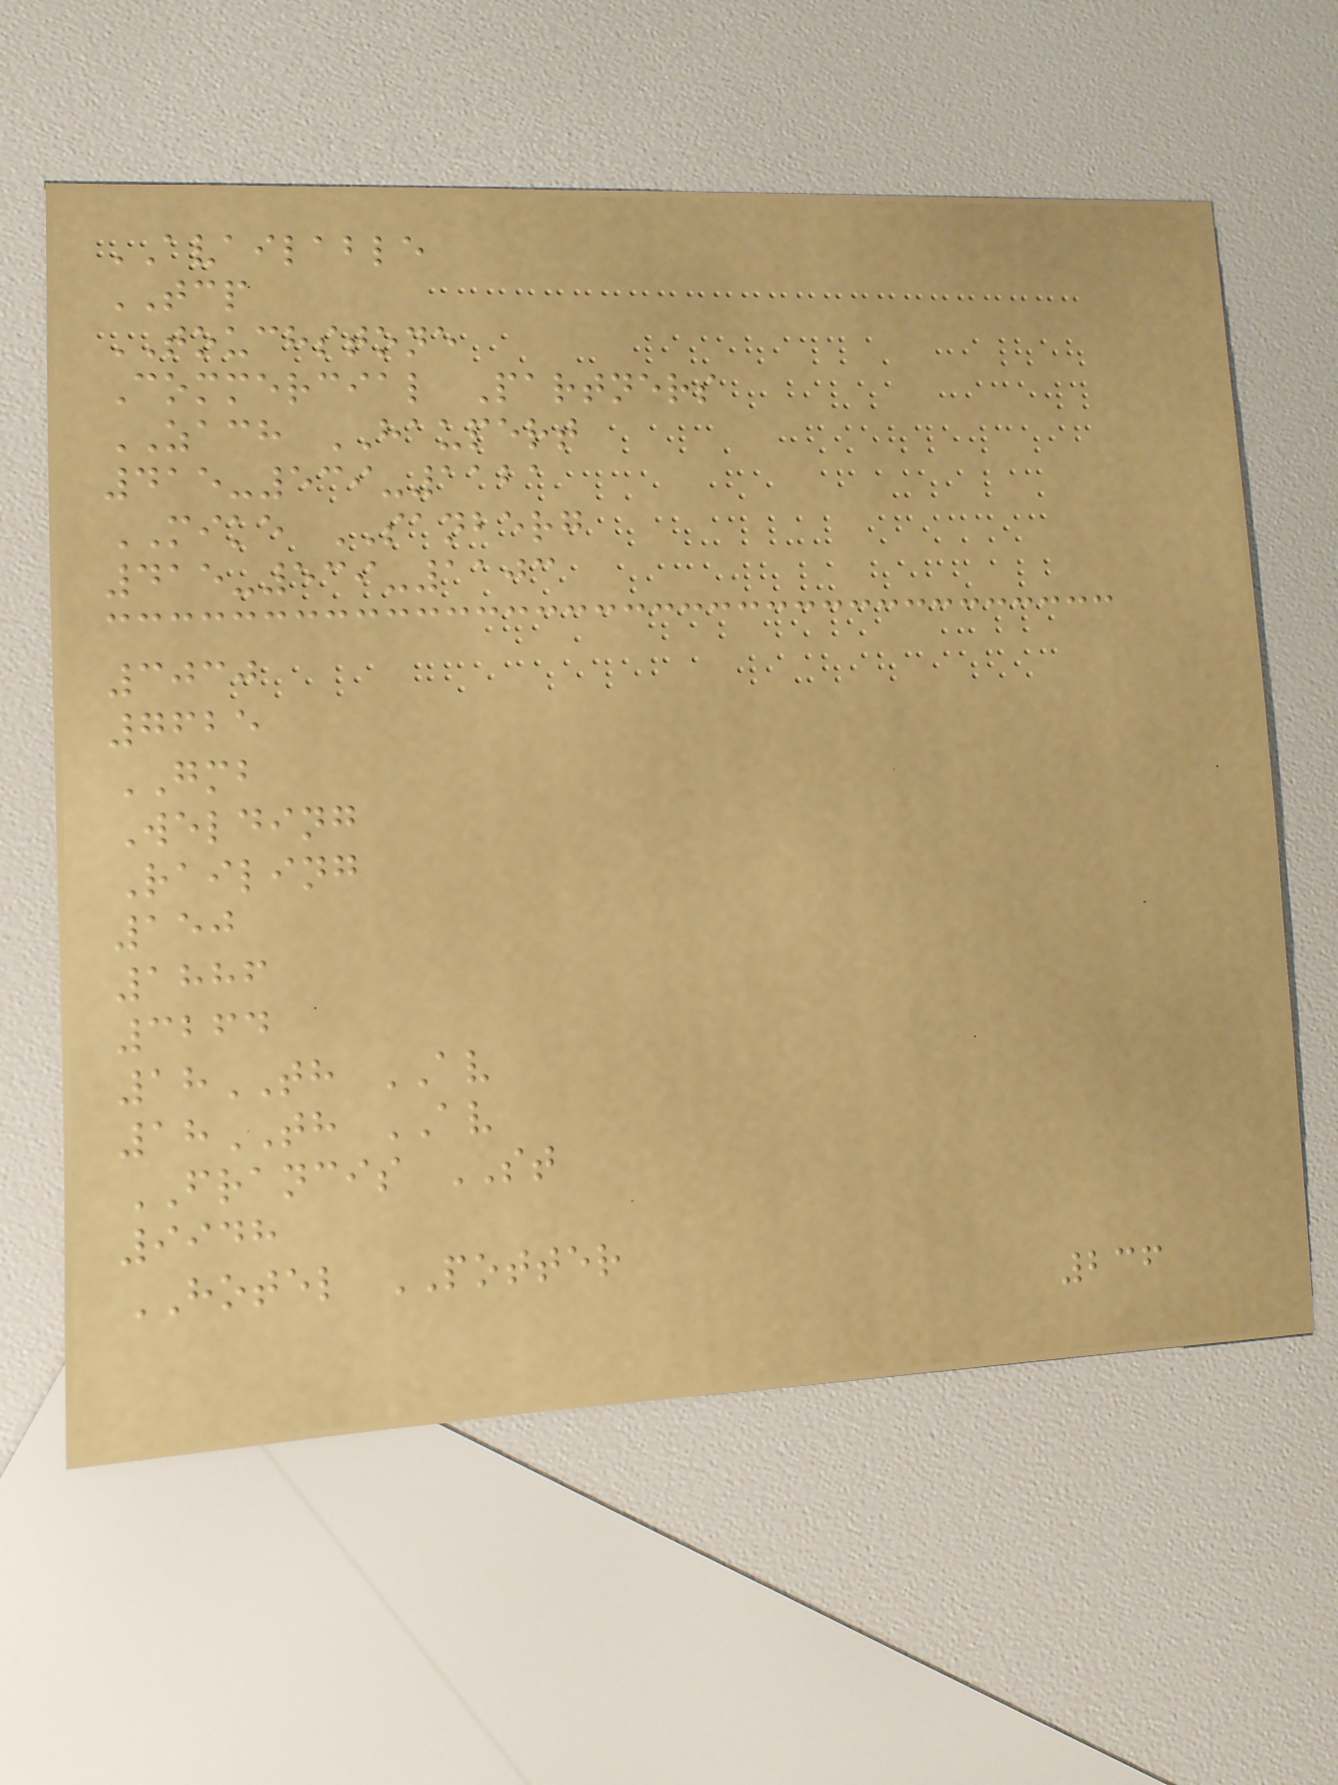AVAILABLE
TCP
TOUCHSTONE
Commercial Partners
ZACH HAUPERT
415-539-1121
MIKE SANBERG
415-539-1103
3030
7625
GMB
Welding
Railing
150
1886
3264
18TH AV
18TH AV
FRANCIS ST
9948
HOTEL POTTER
236
